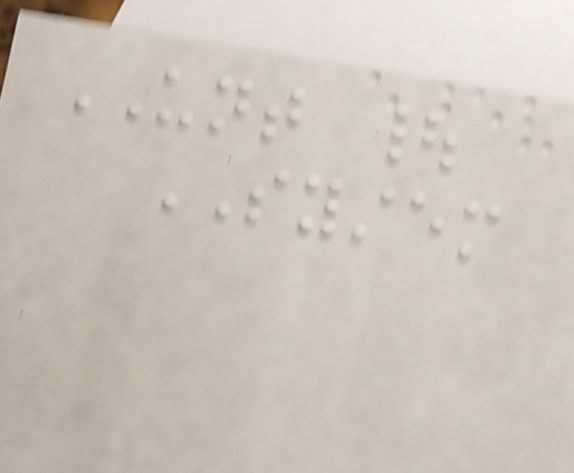UNT |
SYSTEM
